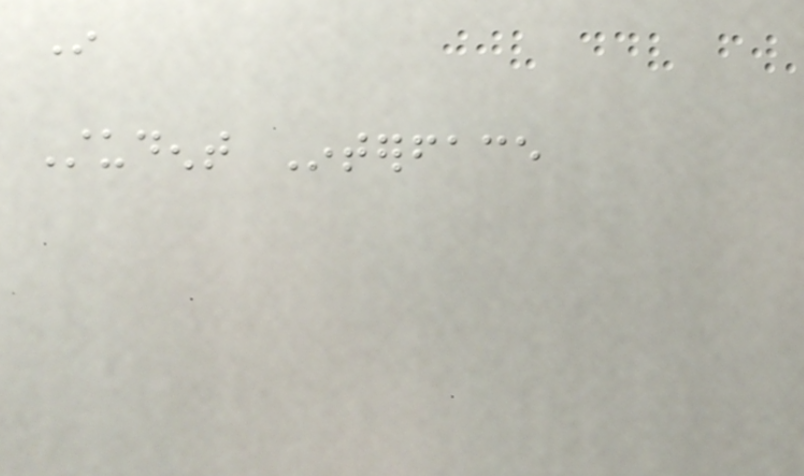In
Student Interface
